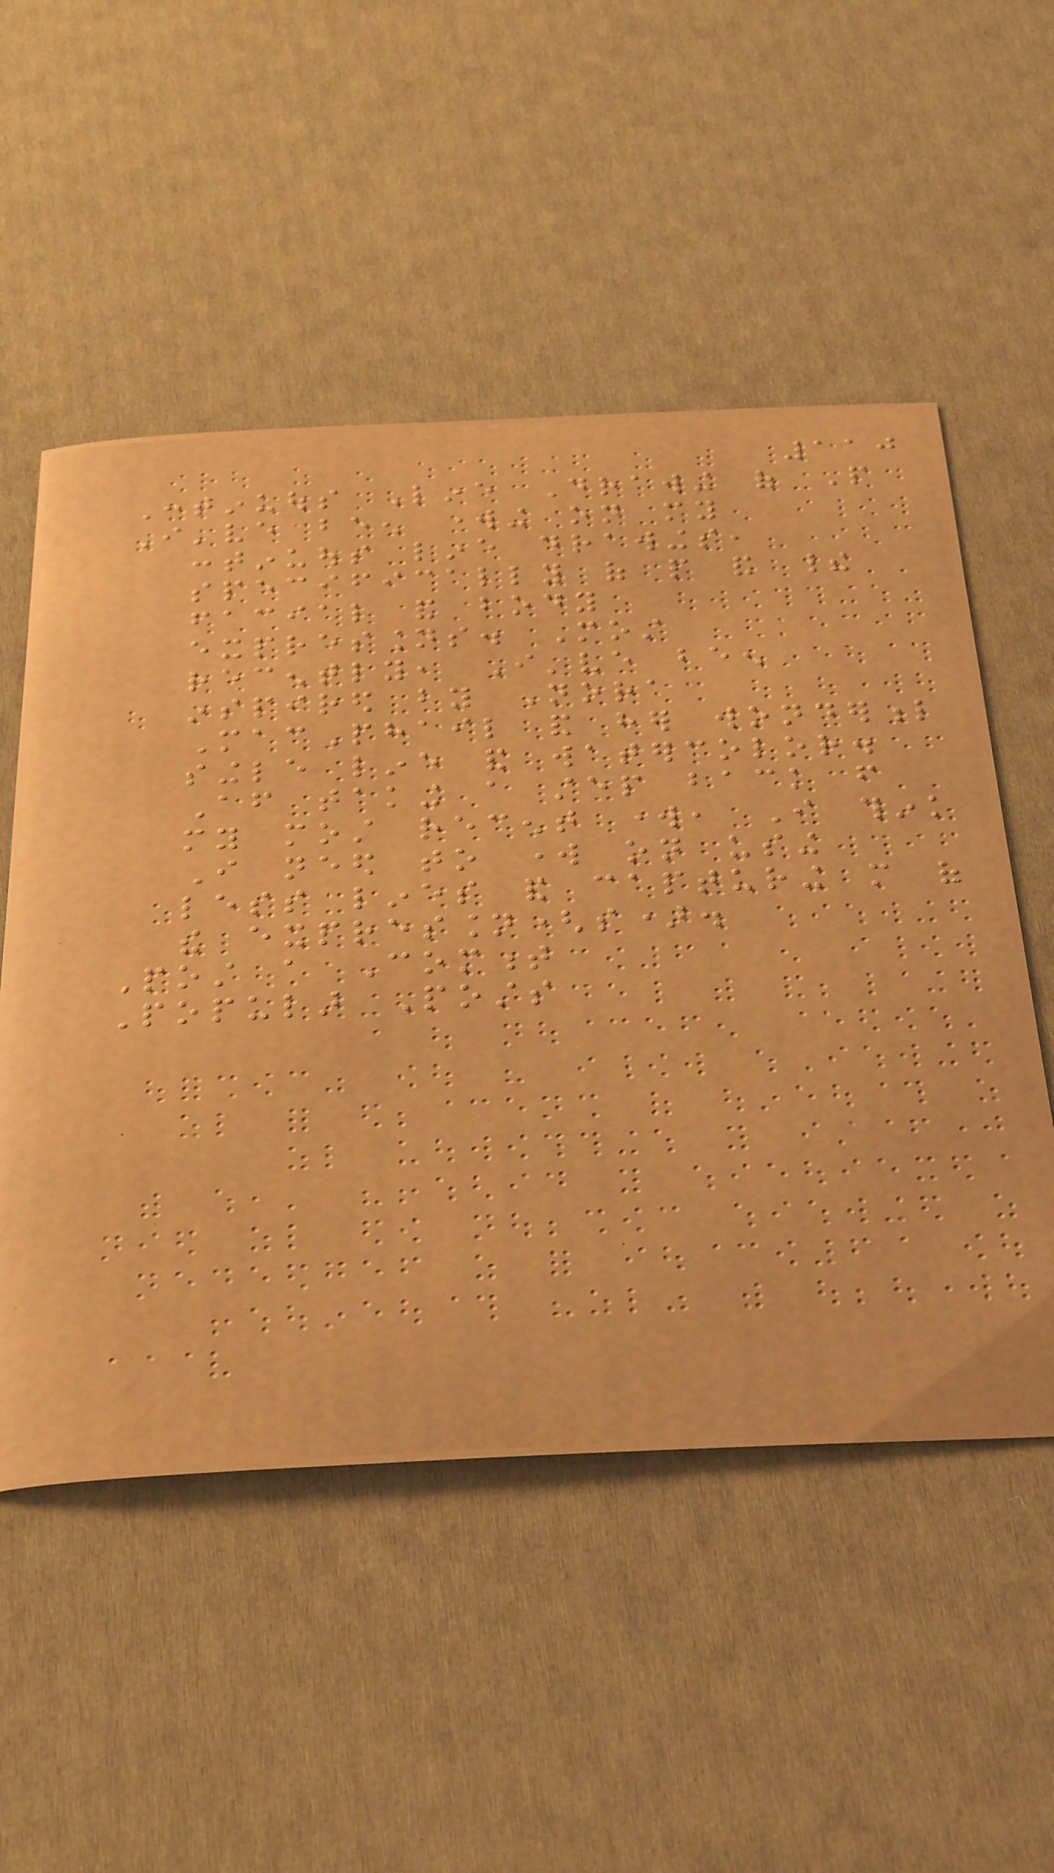110
Continuous Line Drawing of People
I've been working on my
continuous line drawings,
specifically of people and their
facial and body
expressions. Most
recently, I've been
inspired by Nora
MacPhail and her wonderful
single line and watercolor.
After taking a step back from
my most recent work, I think
I need to work on using
less lines and capturing more of
the expression(s).
Post a Comment
Popular Posts
